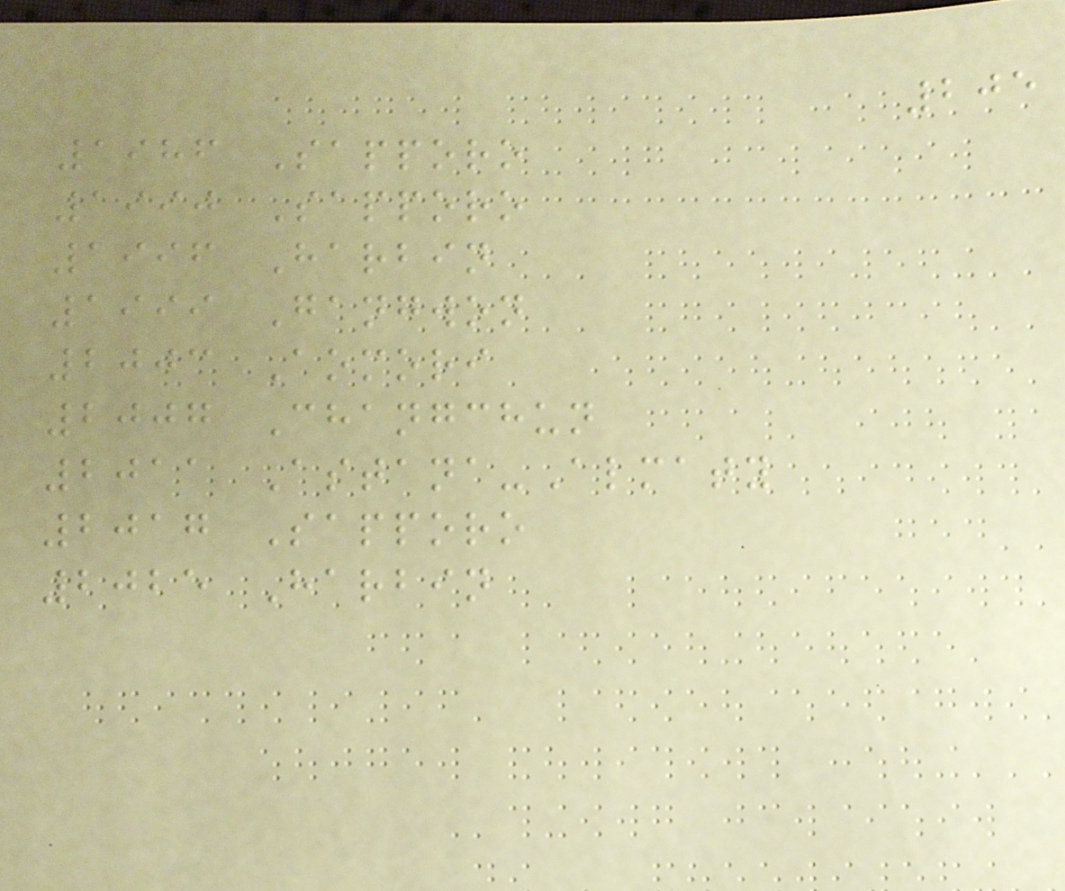205
1986 Sapporo
1990 Sapporo
1996 Harbin
1999 Gangwon
2003 Aomori
2007 Changchun
2011 Astana-Almaty
2017 Sapporo
2025 Harbin
